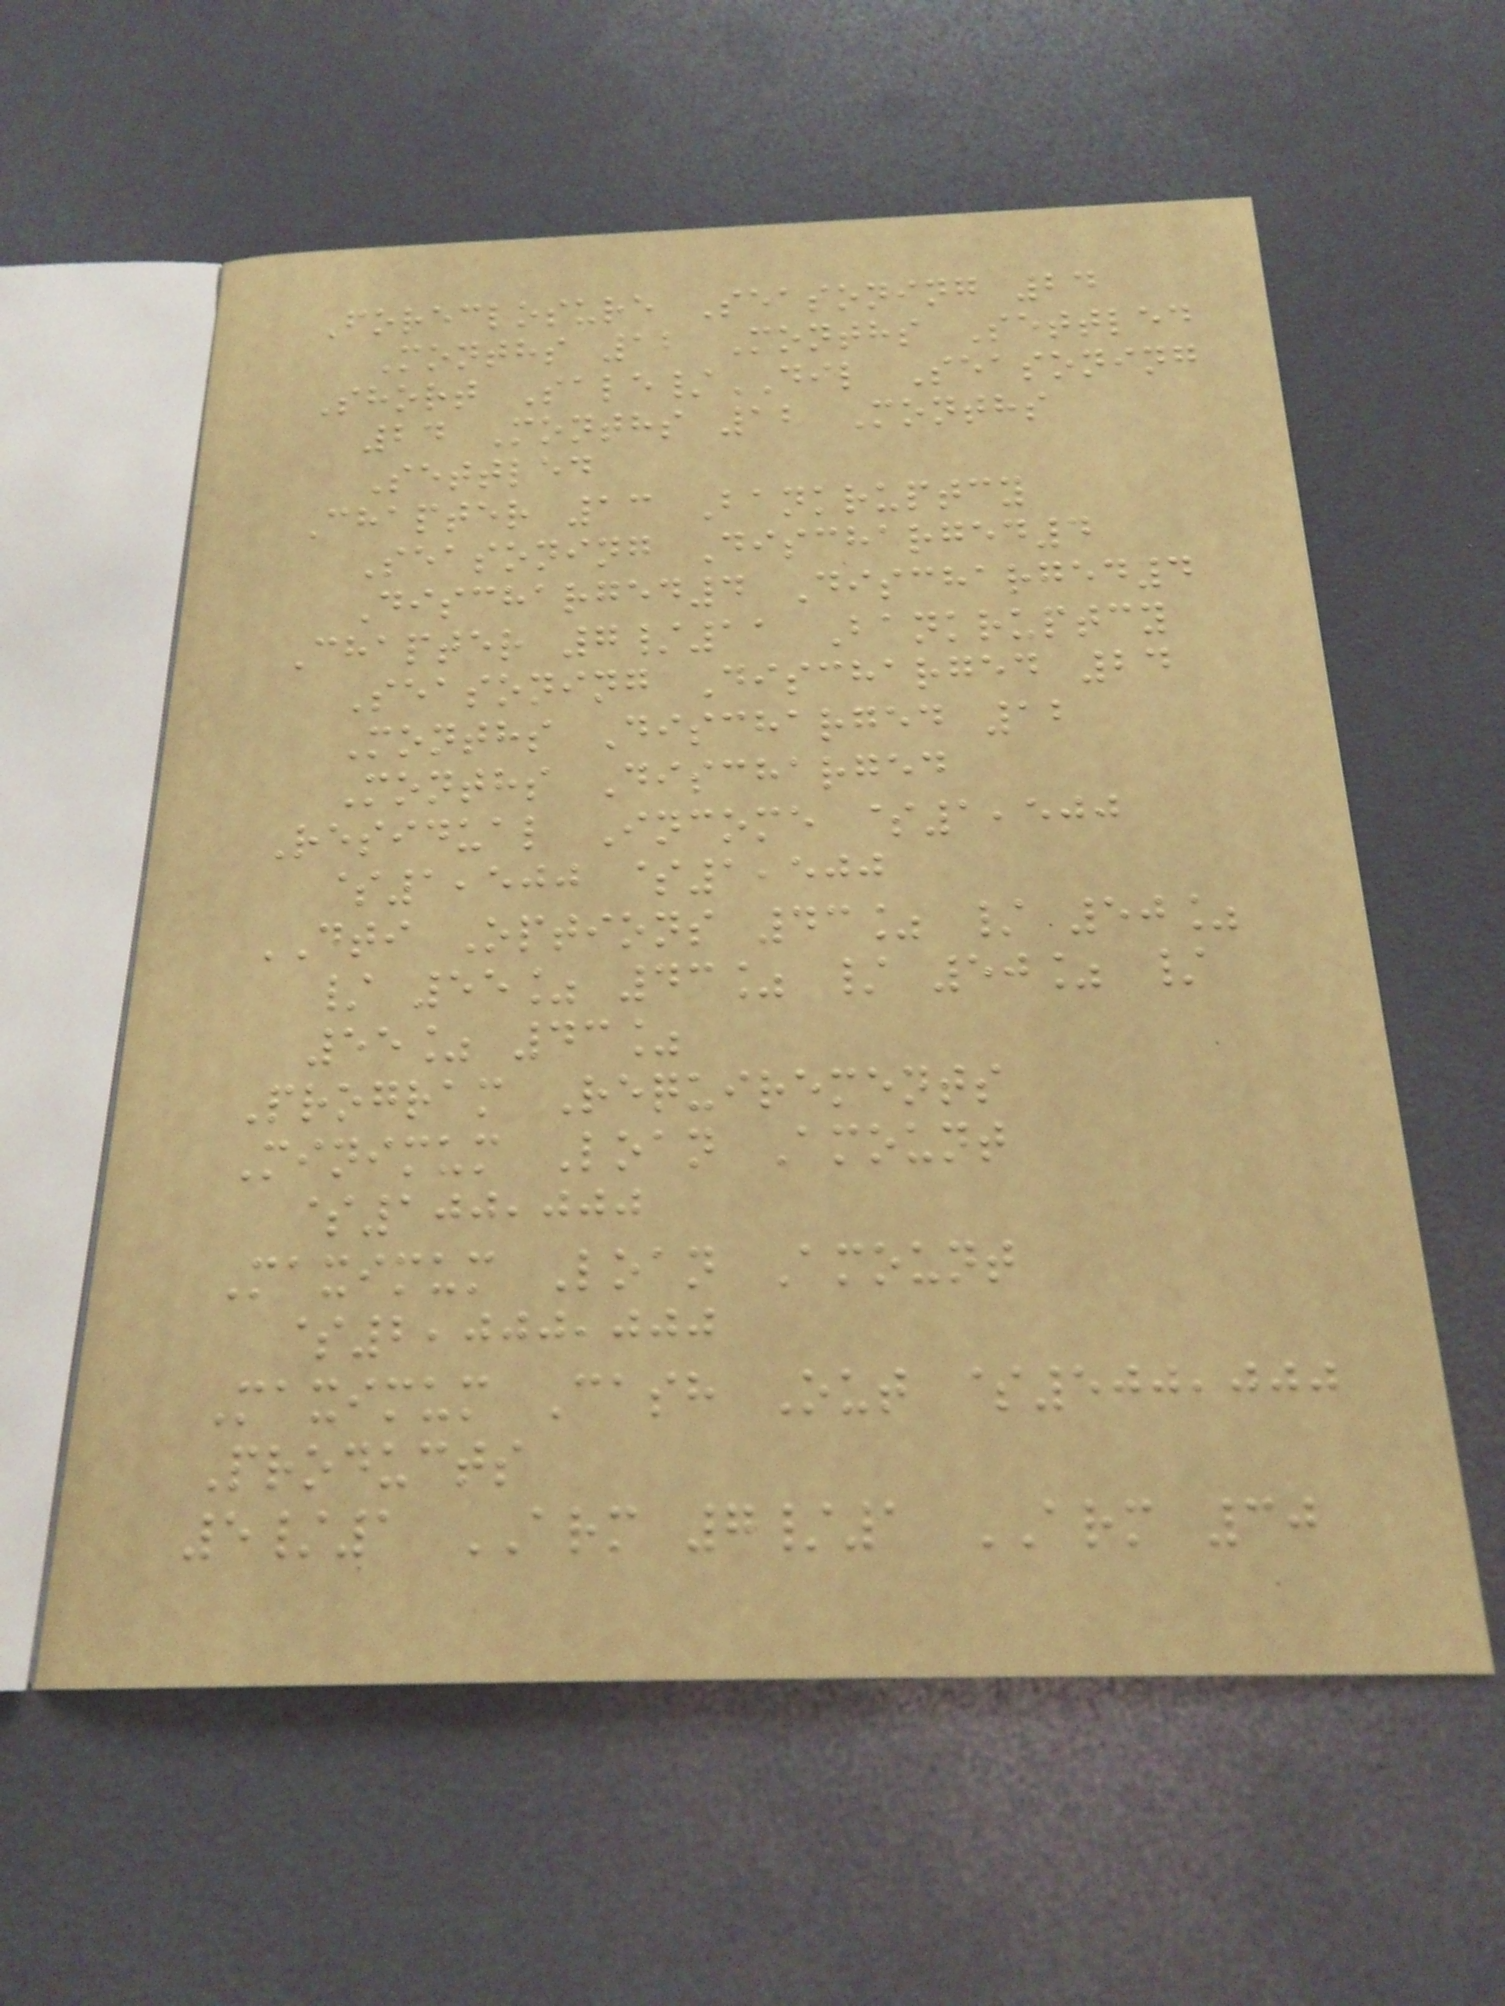Foreclosure Seasoning 24
Months 12 Months Settled
Short Sale/DIL Seasoning
24 Months 12 Months
Settled
Chapter 13 Bankruptcy
Seasoning Discharged4
Discharged4 Discharged4
Chapter 7/11 Bankruptcy
Seasoning Discharged 24
Months Discharged 12
Months Discharged
Residual Income $1,500
$1,500 $1,500
DTI Options 43% / 50%
/ 55% 43% / 50% /
55% 43%
Program Requirements
Minimum Loan Amount
$100,000
Maximum Loan Amount
$2,000,000
Maximum Cash Out $500,000
Products
5/1 ARM 7/1 ARM 30
